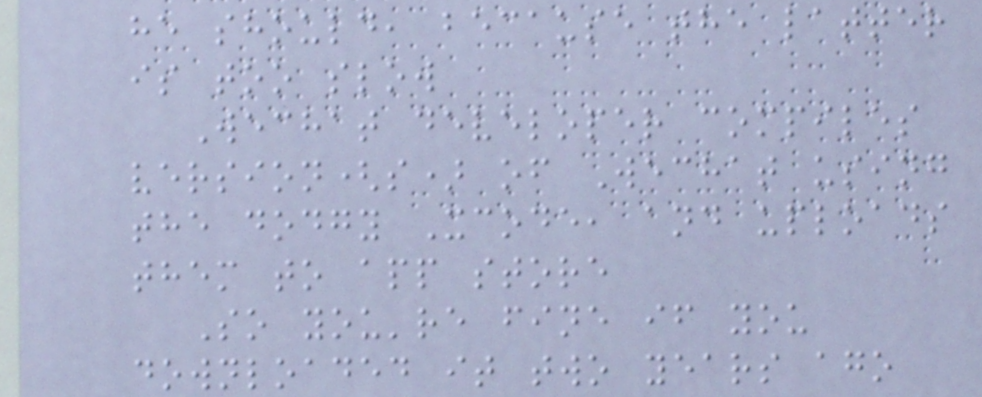he should, because the latter
is too slow
Wechat developer compiles
version(s) of Wechat using
the dodgy Xcode, and uploads
them to app store
So you're fine if you
downloaded it two years ago
